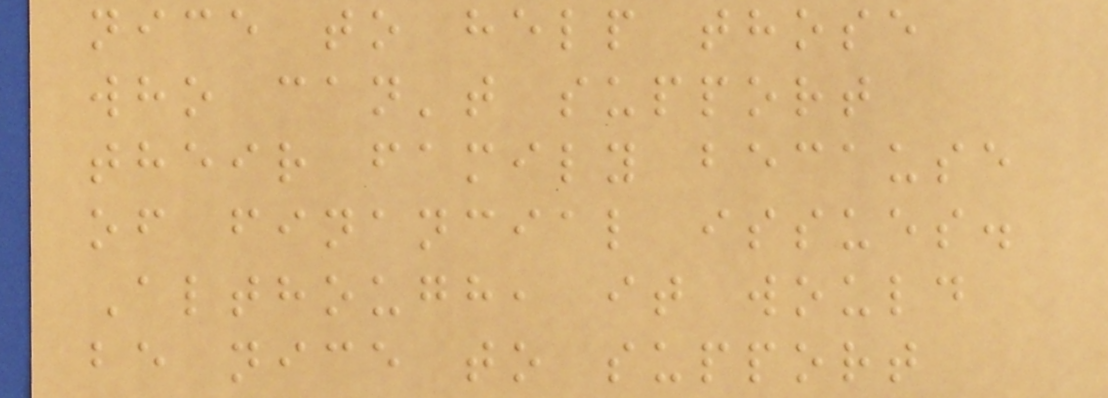nice to help those
who can't support
their family because
of financial issues.
Although, it would
be nice to support
